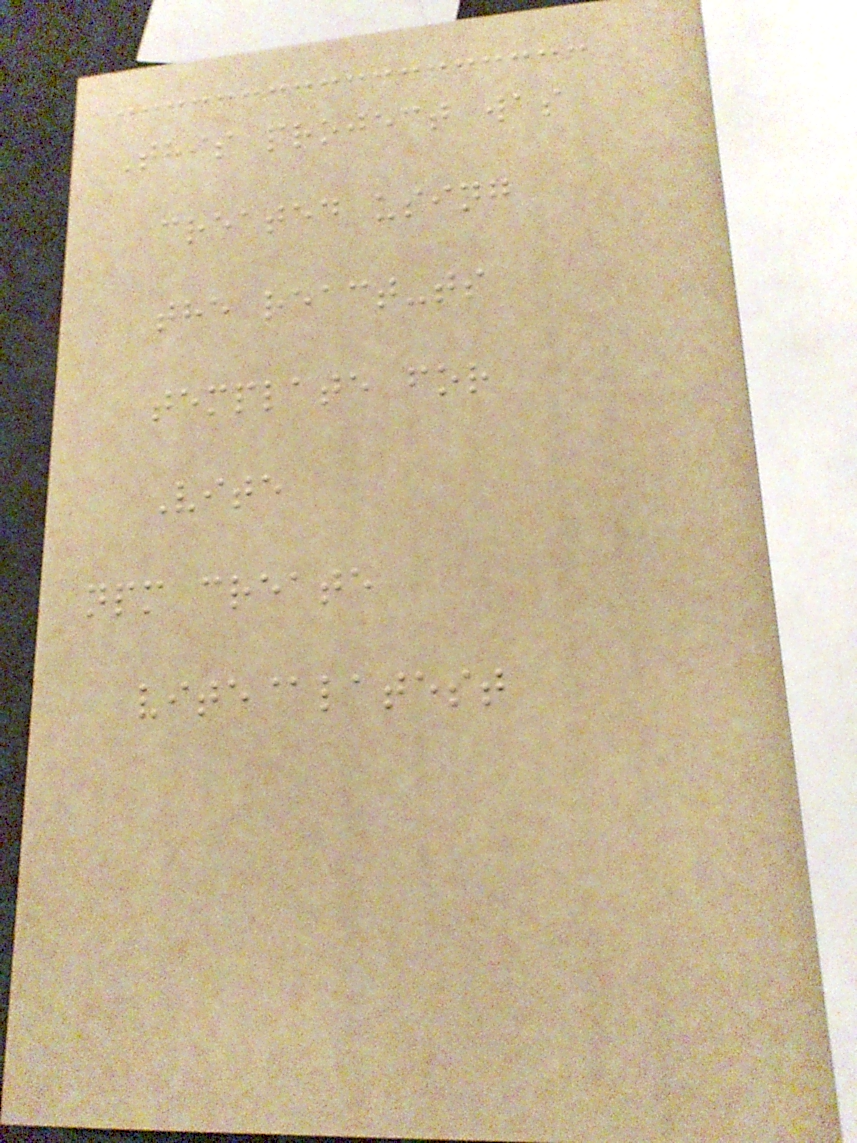This project was
created using
the react-ts
template for
Vite
npm create
vite@latest
